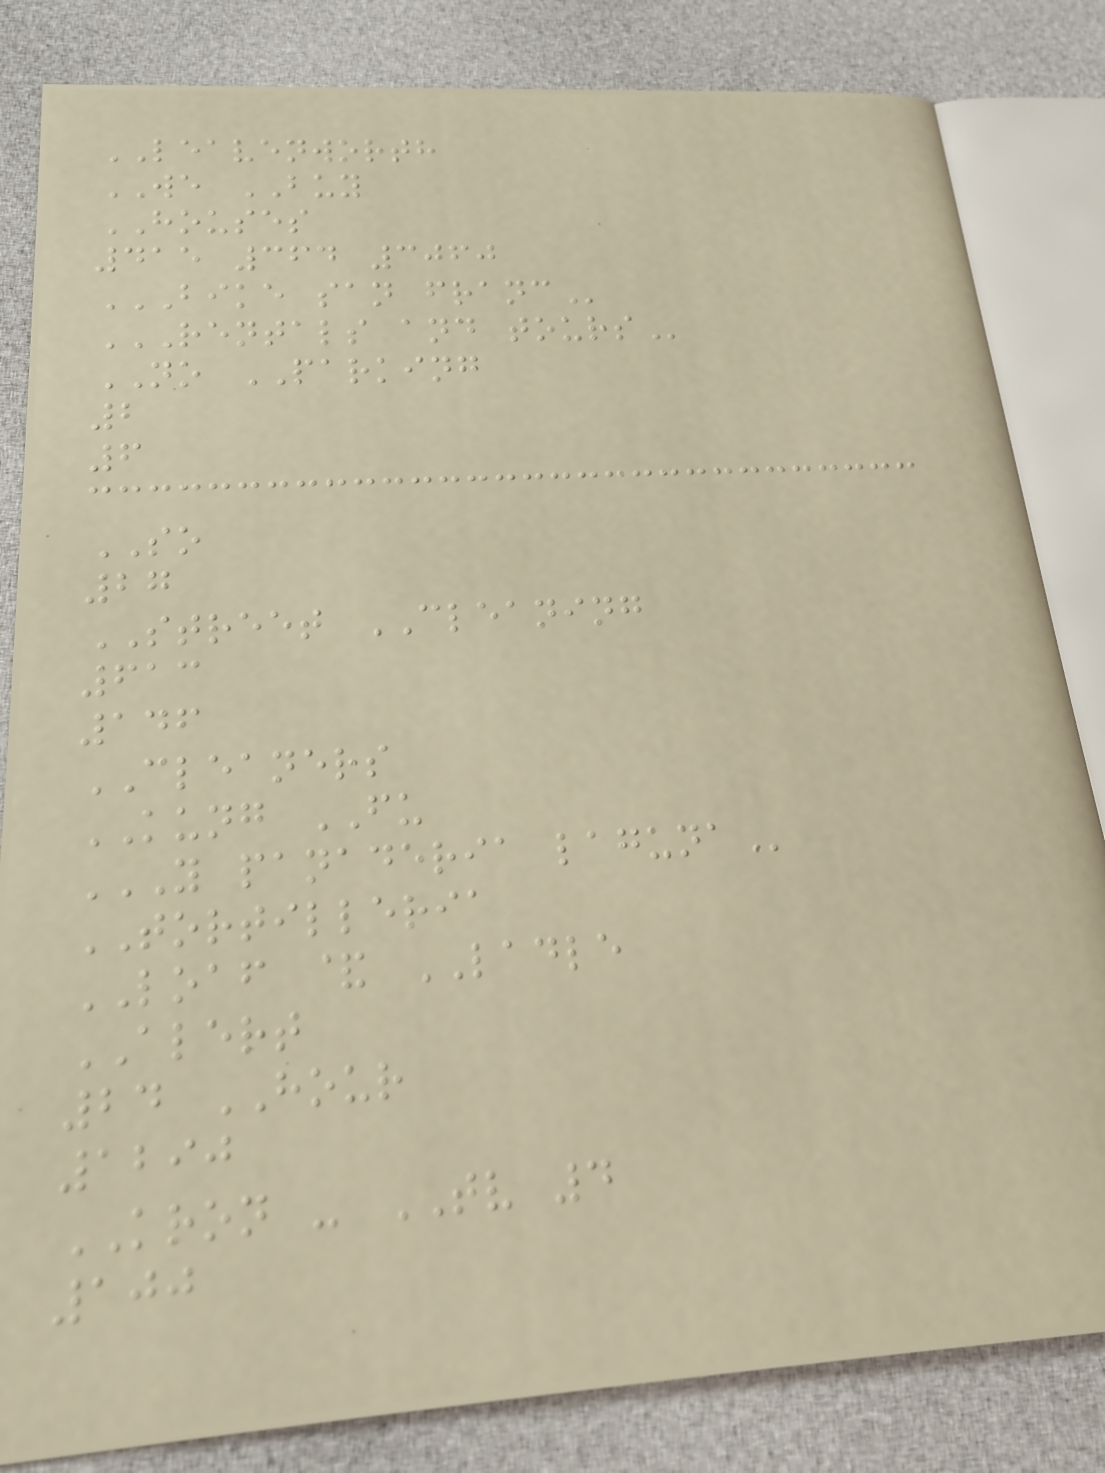LEAVENWORTH
WE BUY
HOUSES
415 364 3060
BIKE SAN FRANC
RENTALS AND TOURS
NO PARKING
2
6
SO
27
STREET CLEANING
613
146
CLEANERS
KUNG FU
Y PANADERIA LAGUNA
TORTILLERIA
LOAF & LADLE
ALERT
24 HOUR
1290
KRON - TV 4
100
